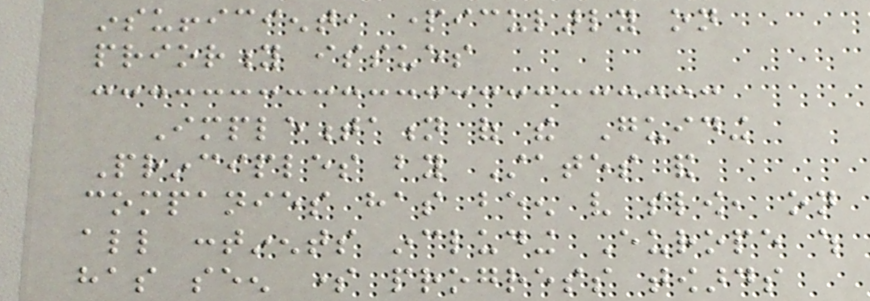insufficient, particularly on
priority issues
Implementation of the Guiding
Principles by States and
companies has been very slow, on
all continents including Europe which
has seen some progress towards
